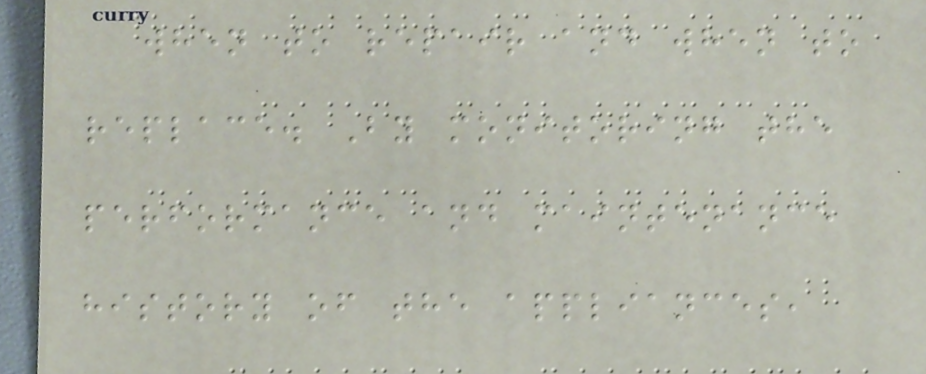when to repair and when to
replace. By monitoring the
performance and maintenance
history of the appliances,
